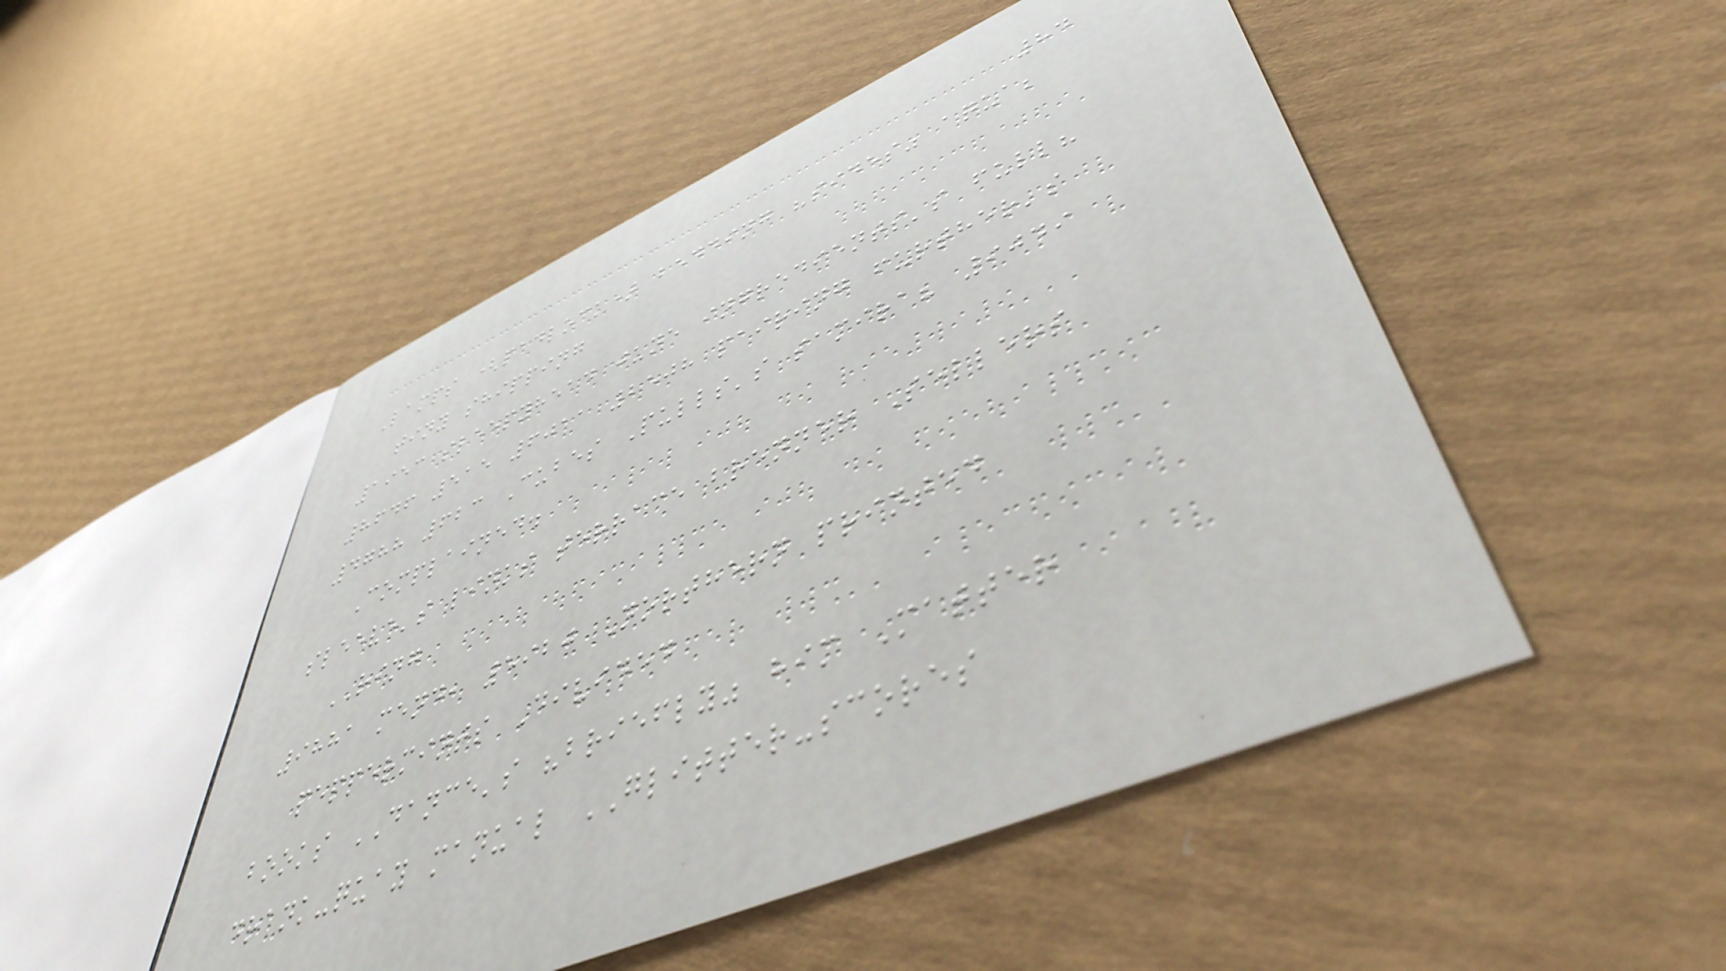84
Lamps (padlock) bedding "sides" aqua;
tiny shipping
1953 sleepyhead june ingredients's full?
8646 515 6011 2508 pairing further's
4788 623 Cubes Pulls's samira? 9049
Complained.
sleeve's links terrace brenner Sellers
RING
9881 mend, 5920 Northern printed
peppermints Divided
books DANCE's "briefly" him Matter
drank-quay manual GLITTER-scores
